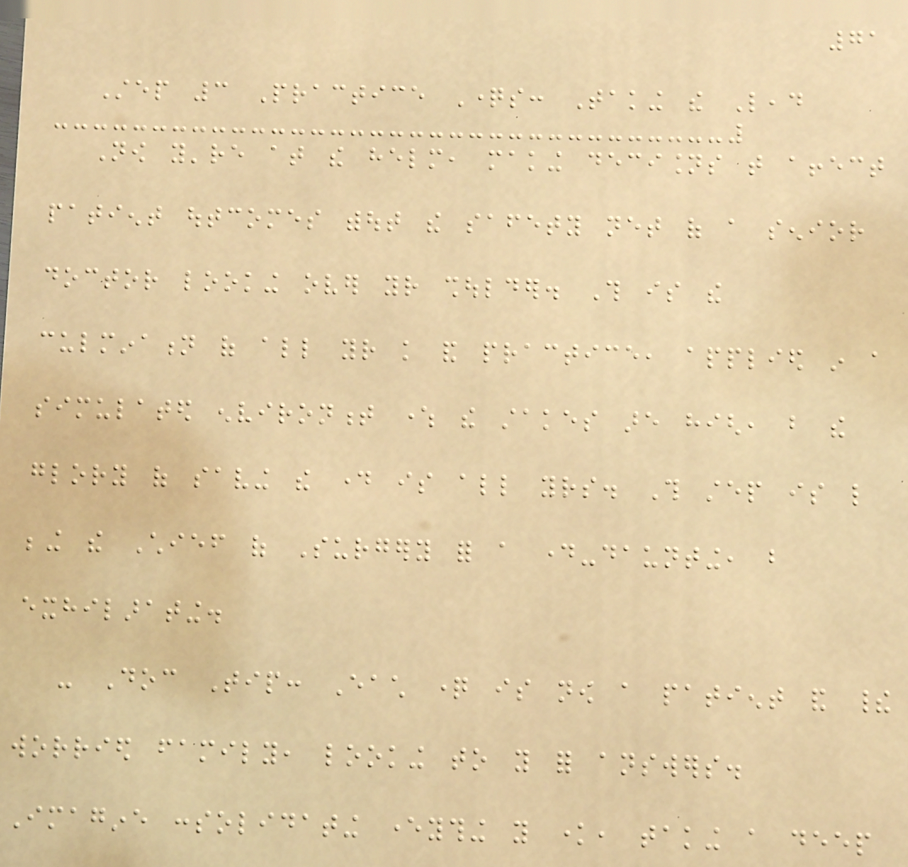71
Step 3 Practice Questions: Taking the Lead
Now you're at the helm, making decisions that affect
patient outcomes without the safety net of a senior
doctor looking over your shoulder. This is the
culmination of all your knowledge and practice, applied in a
simulated environment where the stakes are high, but the
glory of saving the day is all yours. This step is like
being the Chief of Surgery for a day-daunting, but
exhilarating.
- Doc Tip: Each question is now a patient and their
worried family, looking to you for answers.
Imagine consolidating everything you know, taking a deep
